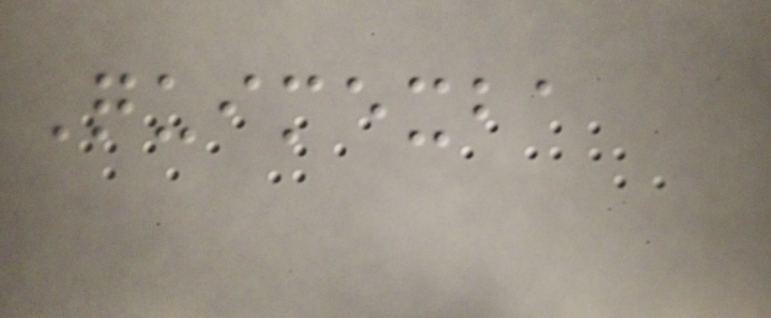Quimexba
